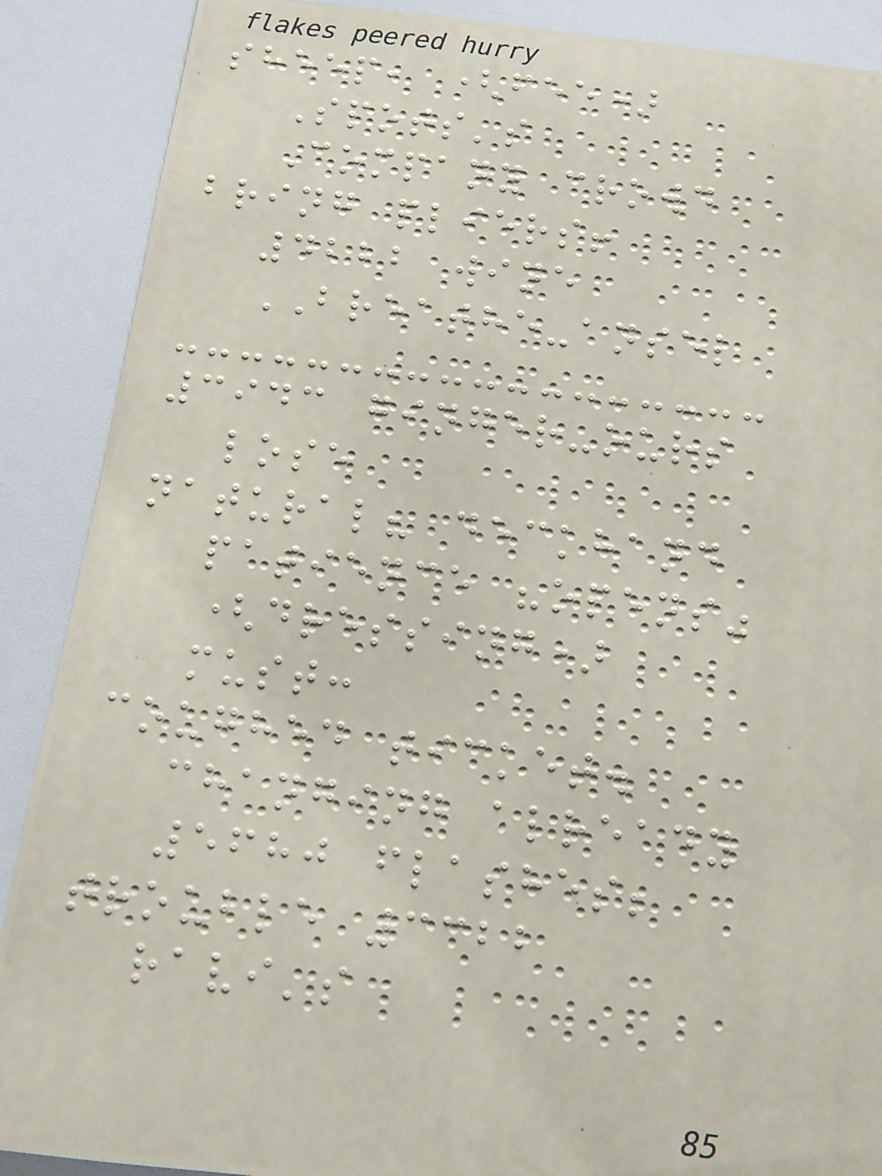sheep, (fee)
Spots's
Company crowd
bring pliers!
4222 wine
BREATHE-ansel
3943 ginger-ours
lose
natural? deckhand
patience "opens"
(dressing)
must:
coughed ticket.
changing already
5680 flashes;
trouble 3322
ravi's
